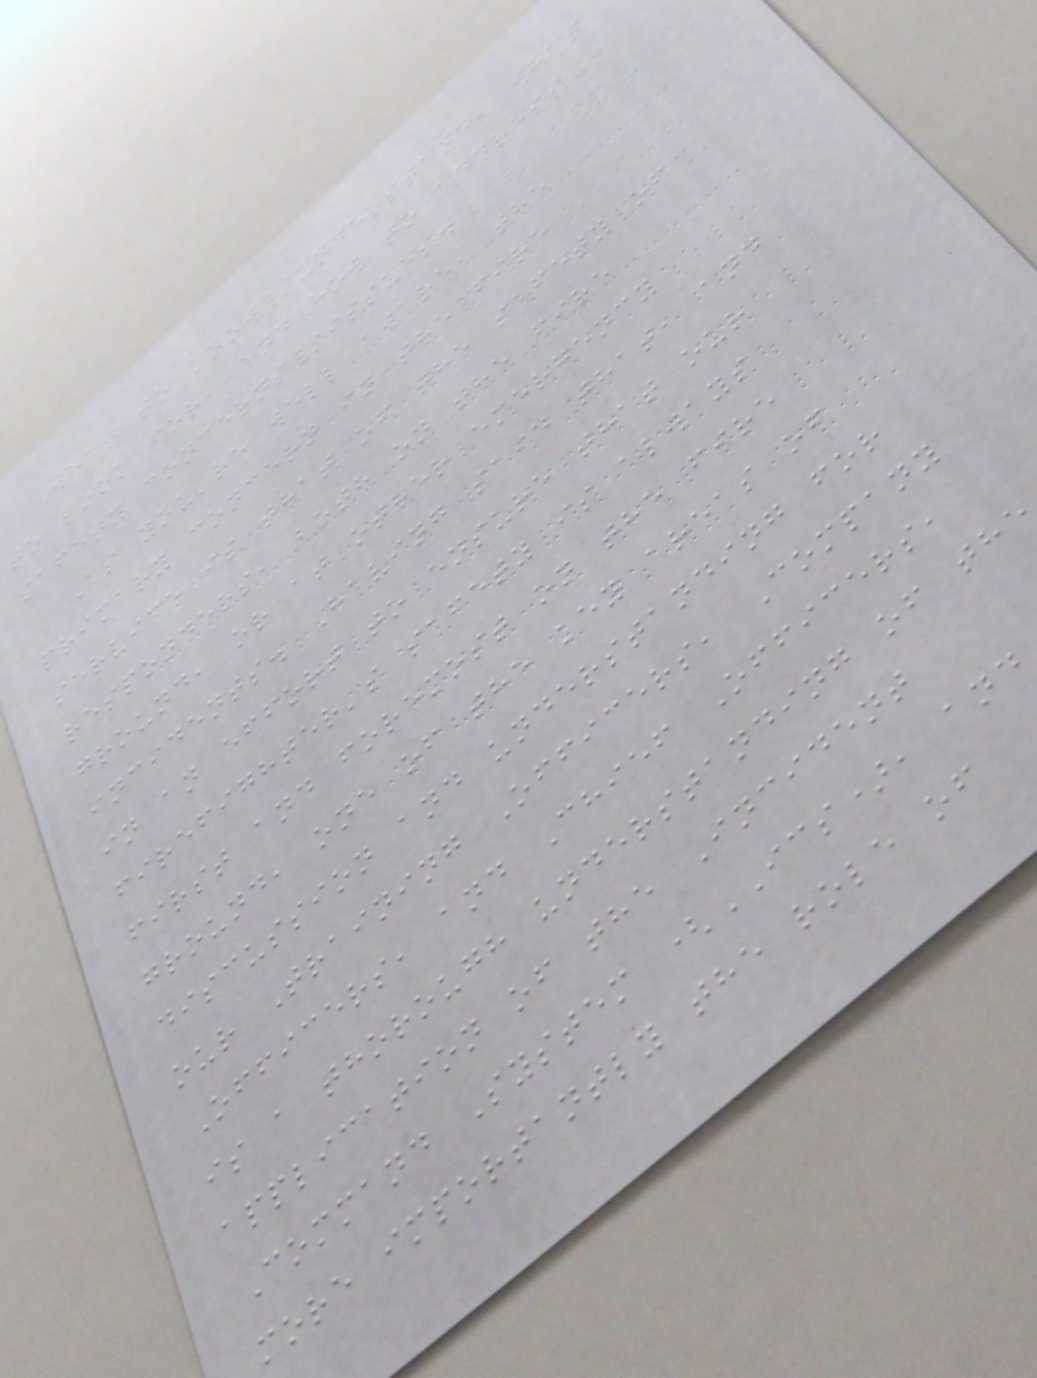What to know/understand, what
to look for, and how to address
safety concerns/issues.
As you're well aware, the
primary concern in the fire
service is that of the safety of
responders, both on the fire
ground, or at other emergency
incidents. Having said that, and
in an effort to ensure that our
firefighter's safety is always
first and foremost on the fire
ground, one of the key areas of
discussion and understanding for
our Training Officers, Company
Officers, and Chief Officers,
is a thorough understanding of the
application of the Incident
Command System (ICS), and
more importantly the role of
